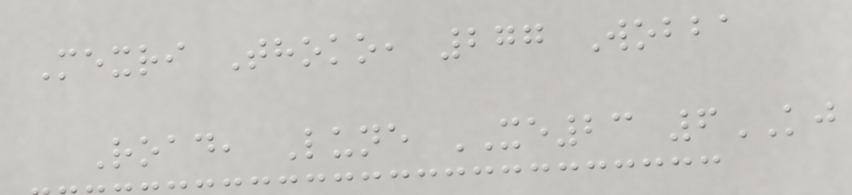Mexri Thoko, 277 Wobba
Road, Lune XE23 6KJ
